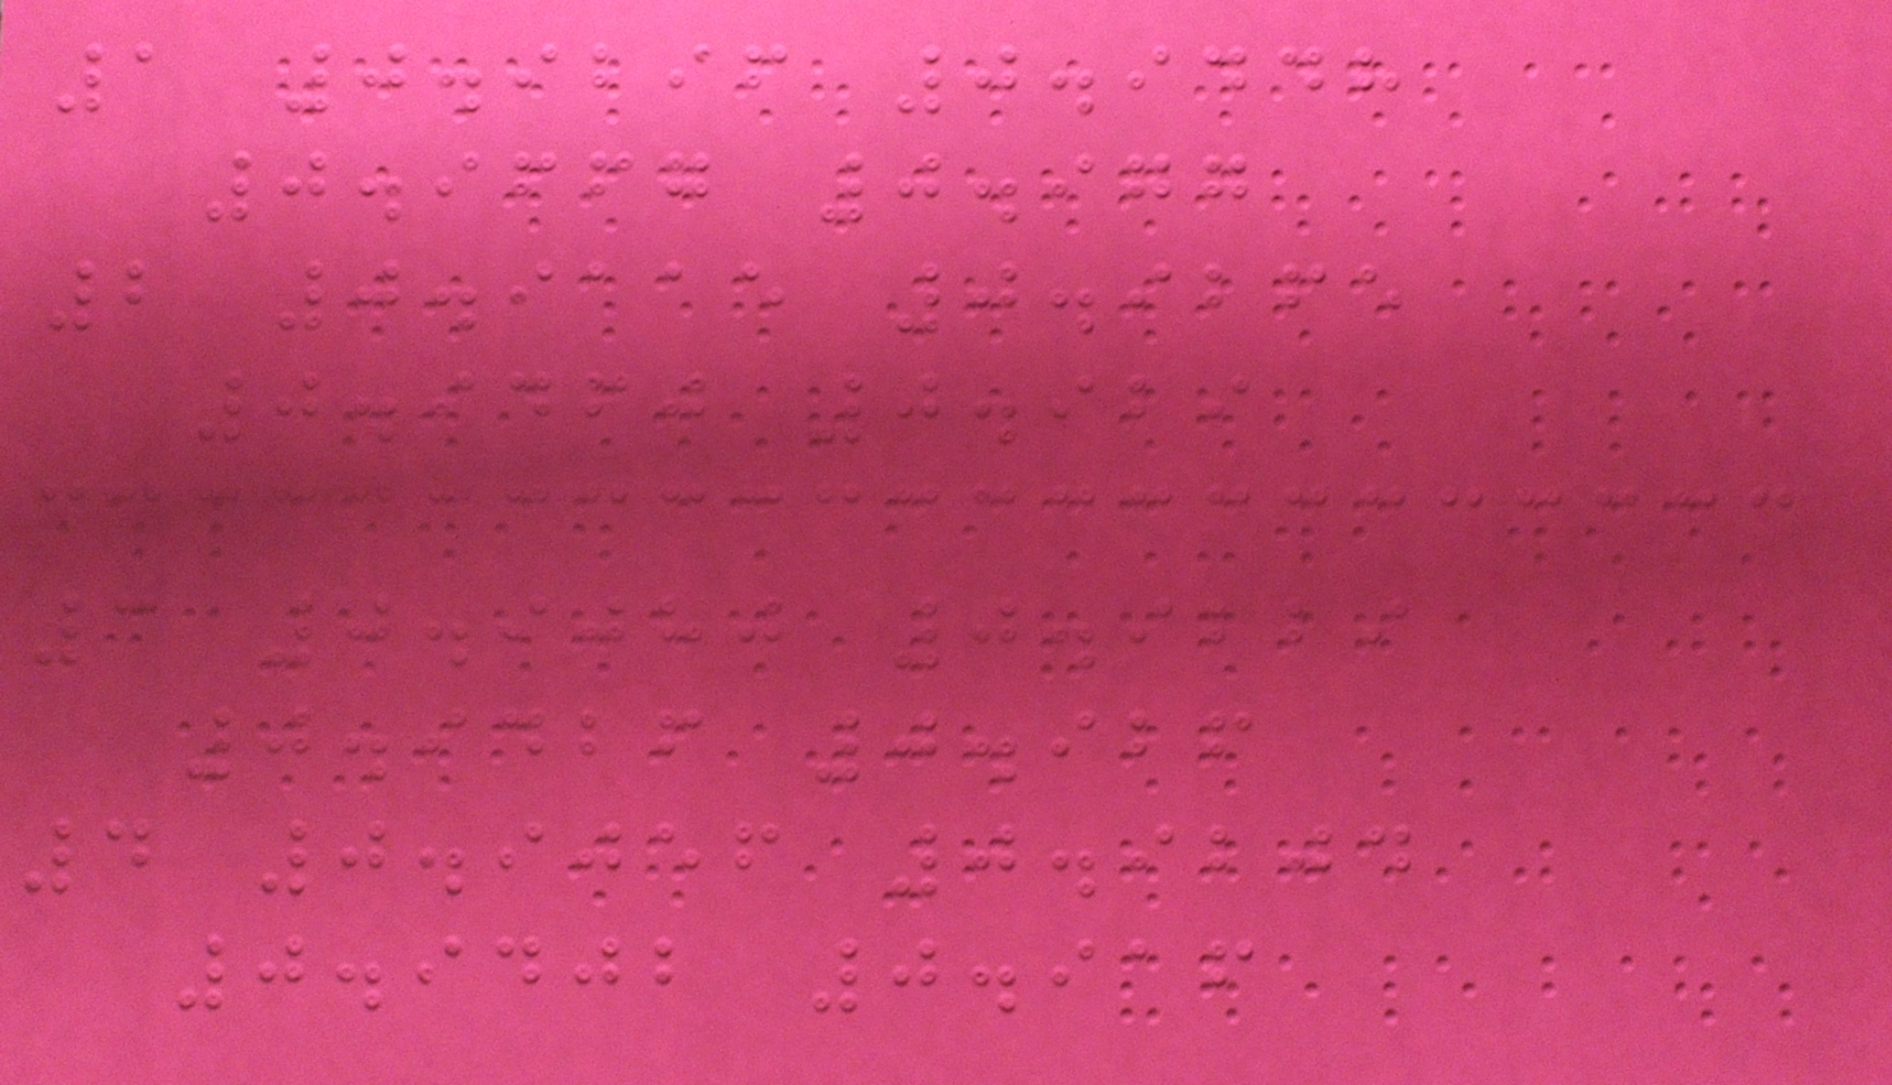1 0.9296 0.9448
0.9667 0.977
2 0.9115 0.9265
0.9460 0.929
3 0.9080 0.9229
0.9426 0.926
4 0.9056 0.9204
0.9402 0.916
